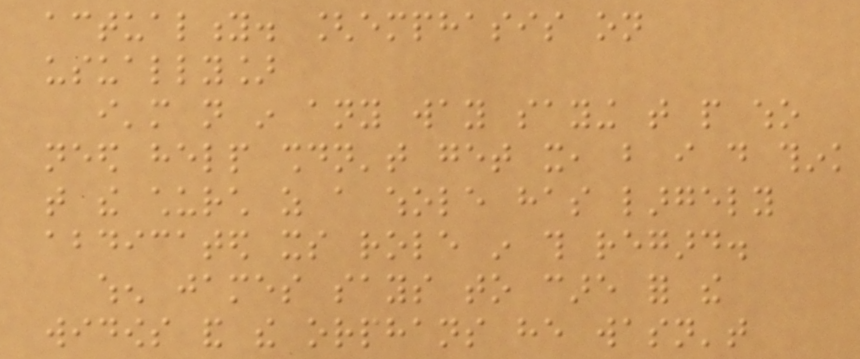actuality. [emphasis on
usually]
i'm not in any way saying that people who
need help shouldn't get it, but i do think
that the church as a whole has largely
abdicated its role in this regard.
when james says to care for the
widows and the orphans he wasn't
